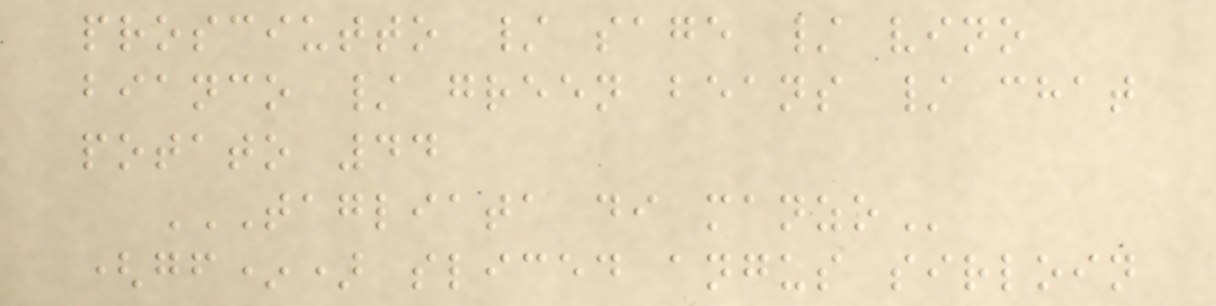prosciutto / sage / vino
bianco / green beans / chat
potato 44
TAGLIATA DI MANZO
(gf*) sliced angus sirloin
